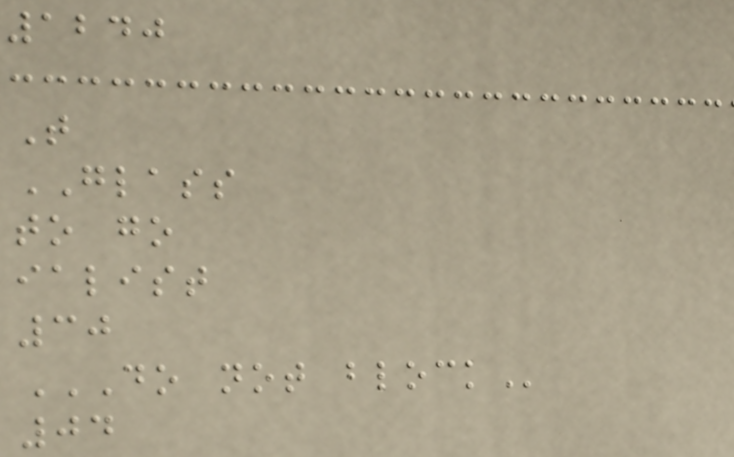1240
T
GLASS
to go
ialist
30
DO NOT BLOCK
04
